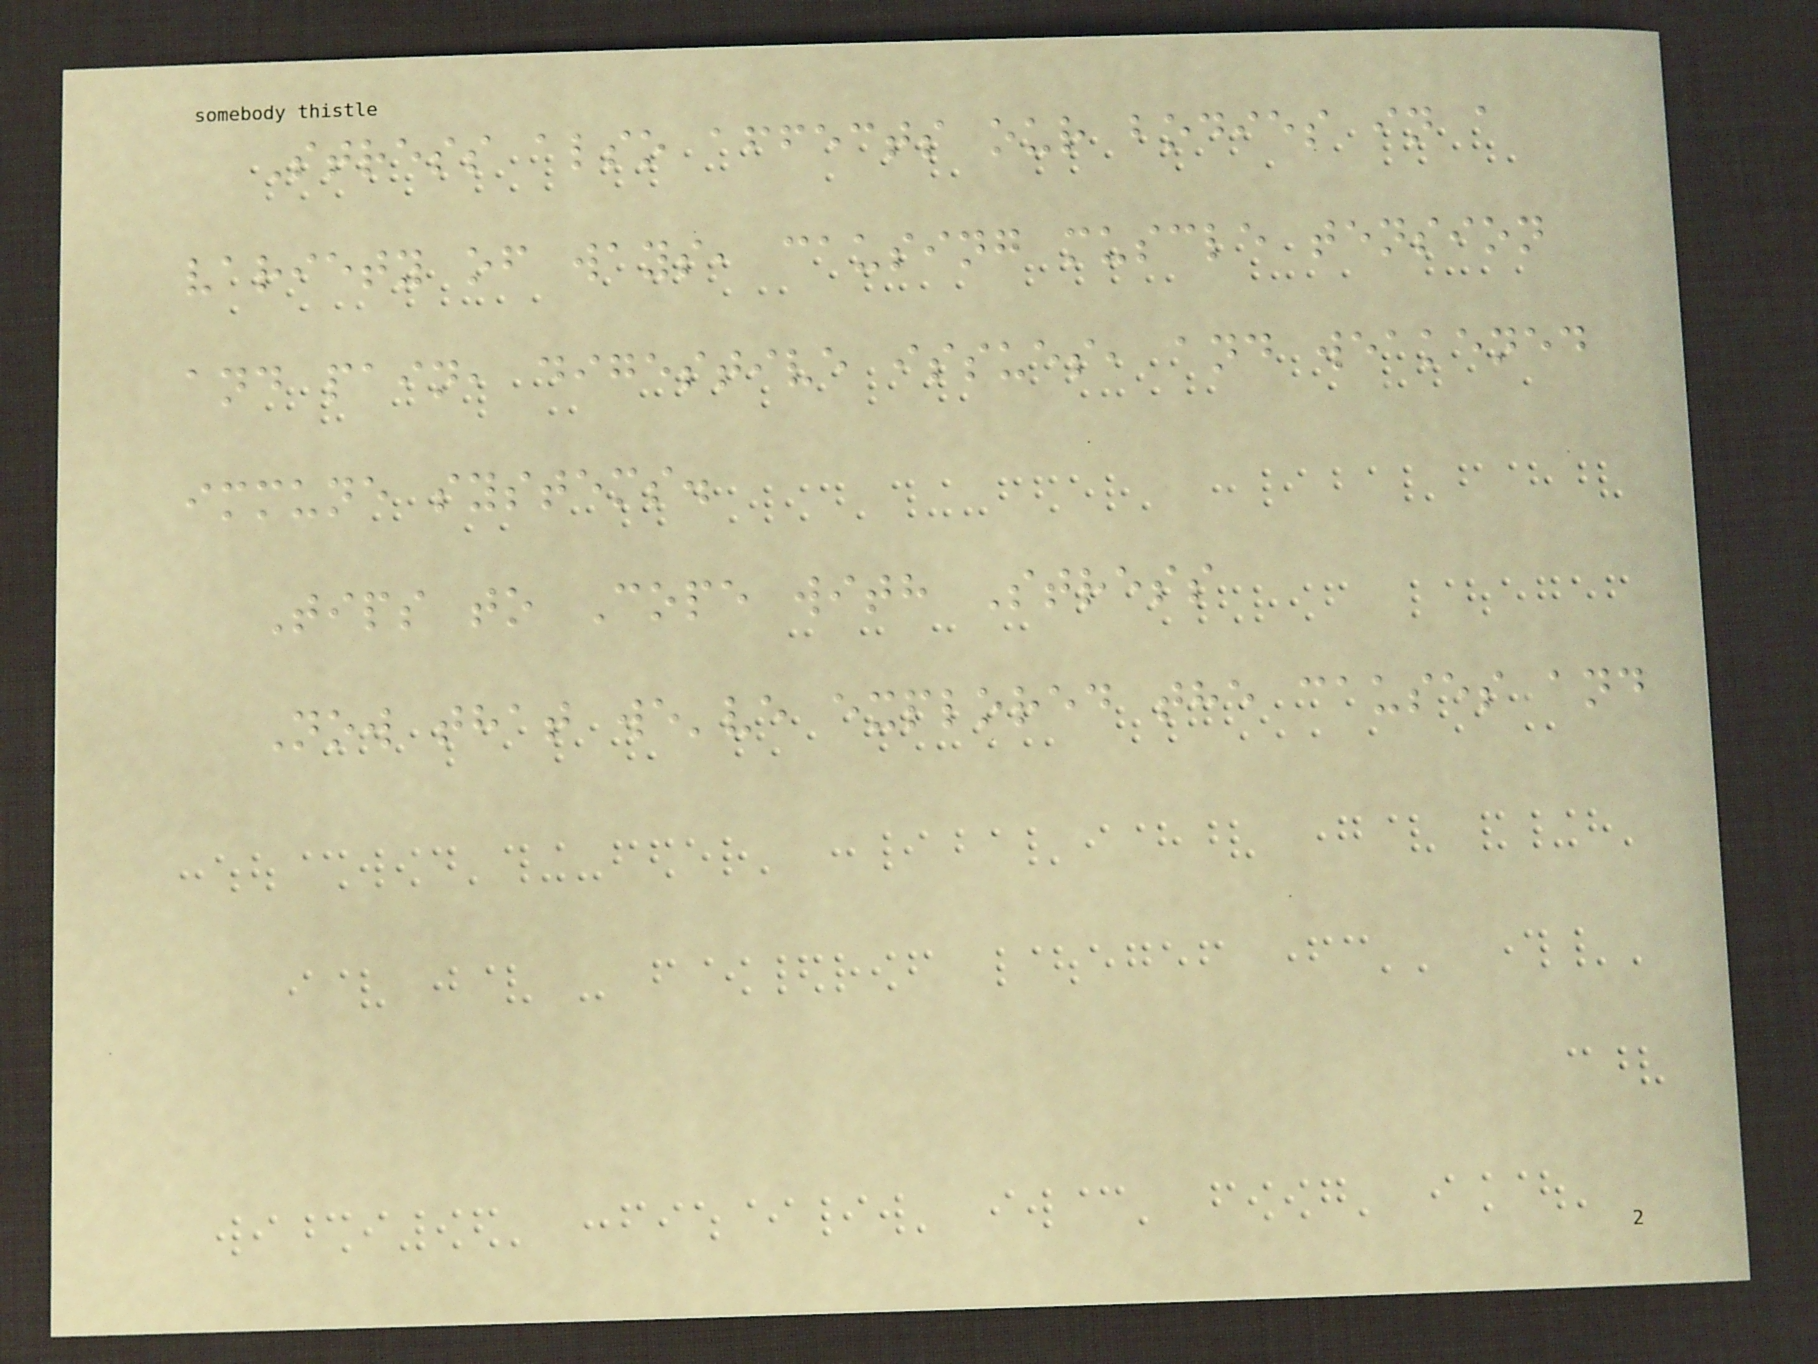Stress also affects our bodies in a
variety of ways, causing muscle tension
and pain, digestive issues, and weakened
immune systems.
Tips to Cope with Stress
Now that we've explored the causes and
